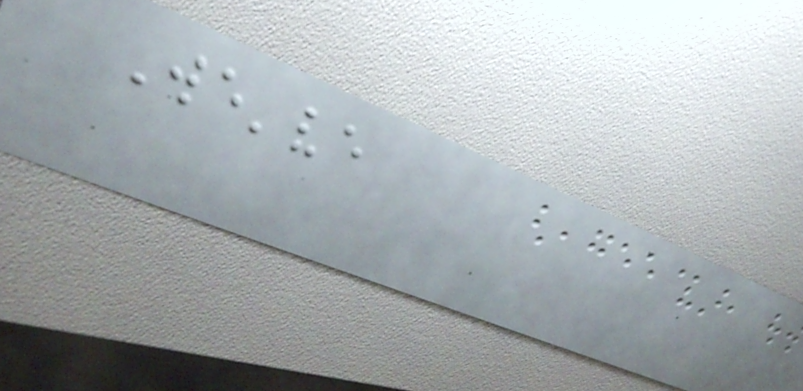We've
